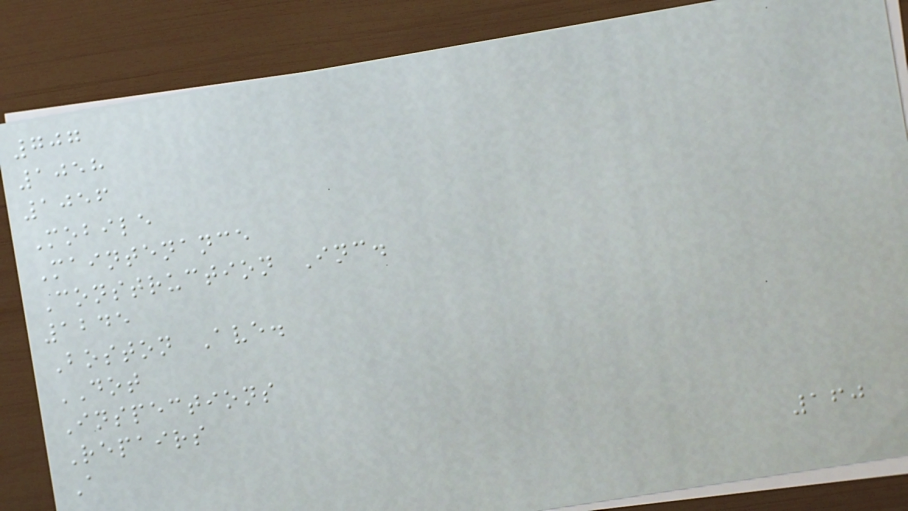707
1058
1056
Mobile
Maintenance
Construction Inc.
1245
Boston Ave.
DOT
Inspections
Repairs
A
160
